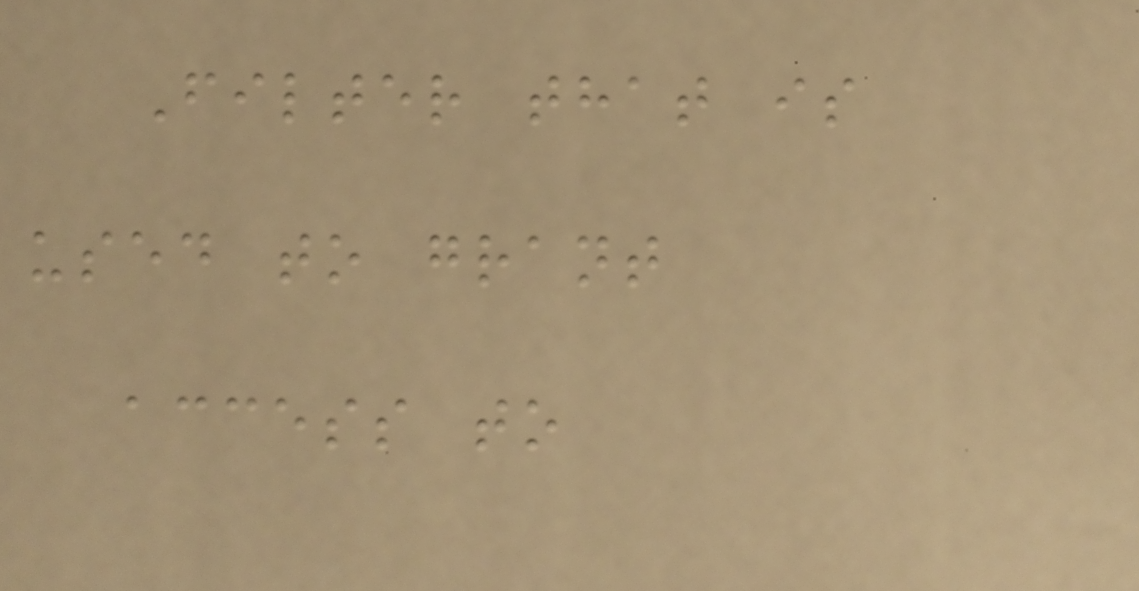Filter that is
used to grant
access to
